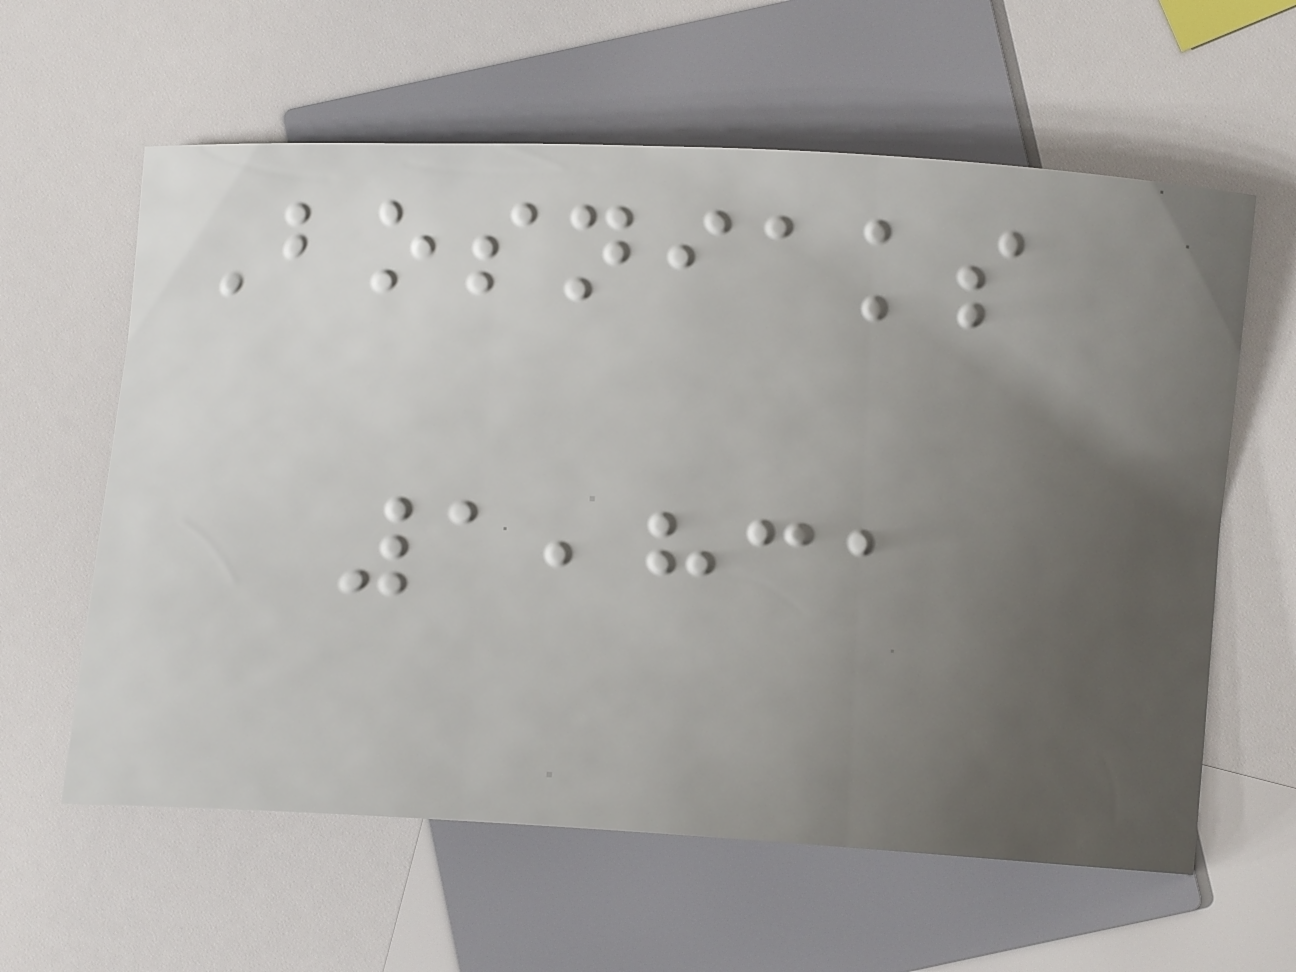Bosniaks
1,831
